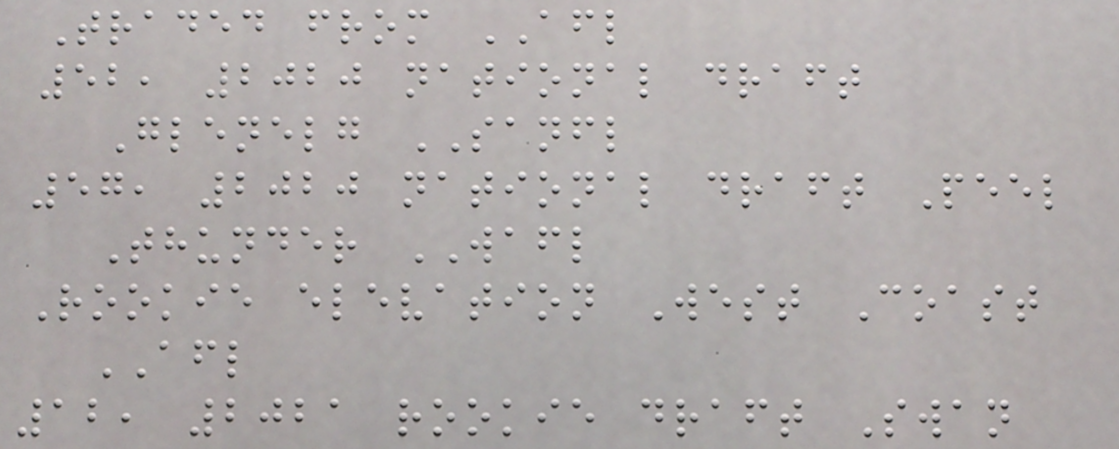Traded from AFL
52, 2020 national draft
Glenelg SANFL
57, 2020 national draft Peel
Thunder WAFL
Rookie elevation West Coast
AFL
12, 2021 rookie draft Swan
